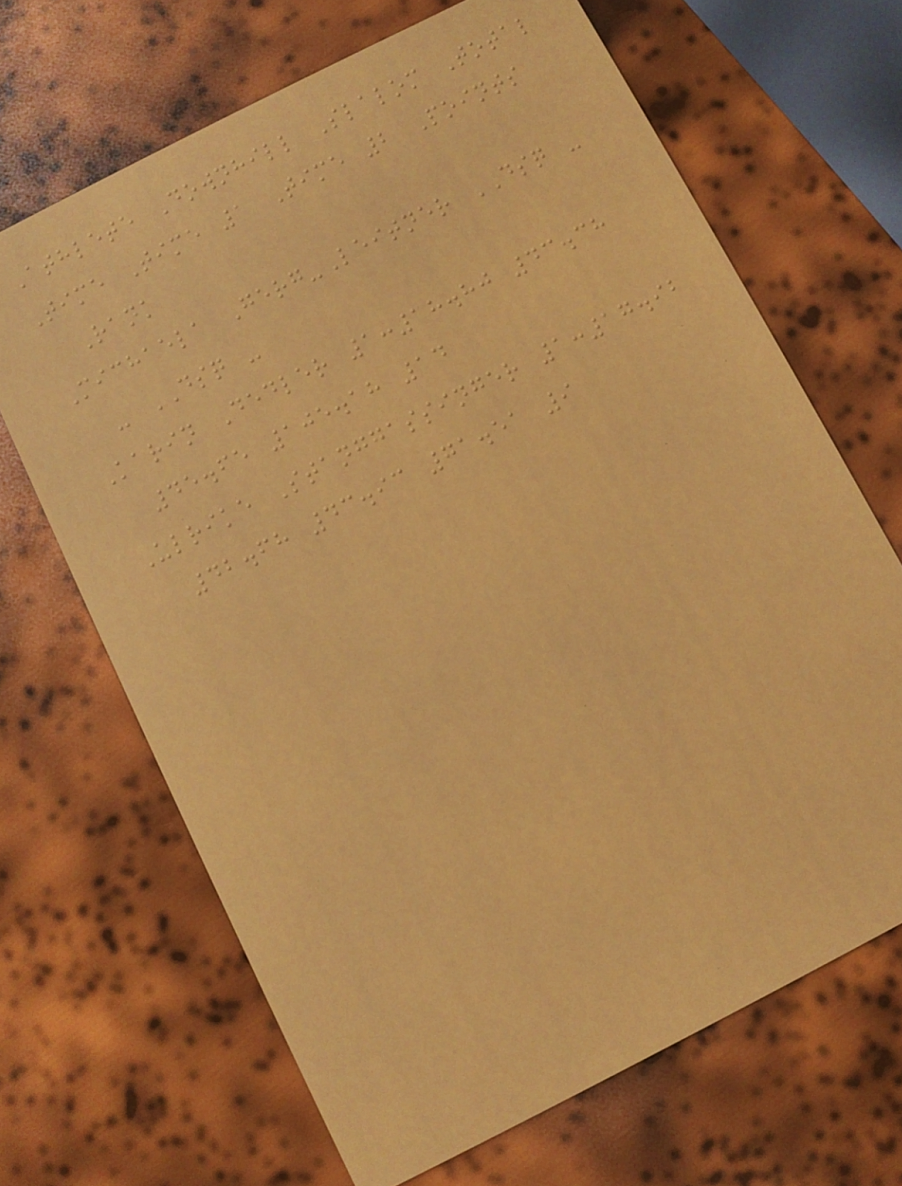Athlete Downhill Slalom Total
Time Time 1 Time 2 Points
Rank
Michaela Gerg-Leitner DSQ -
- DSQ -
Karin Dedler 1:18.80 43.38
45.65 105.18 14
Ulrike Stanggassinger 1:17.92
42.68 43.93 71.51 9
